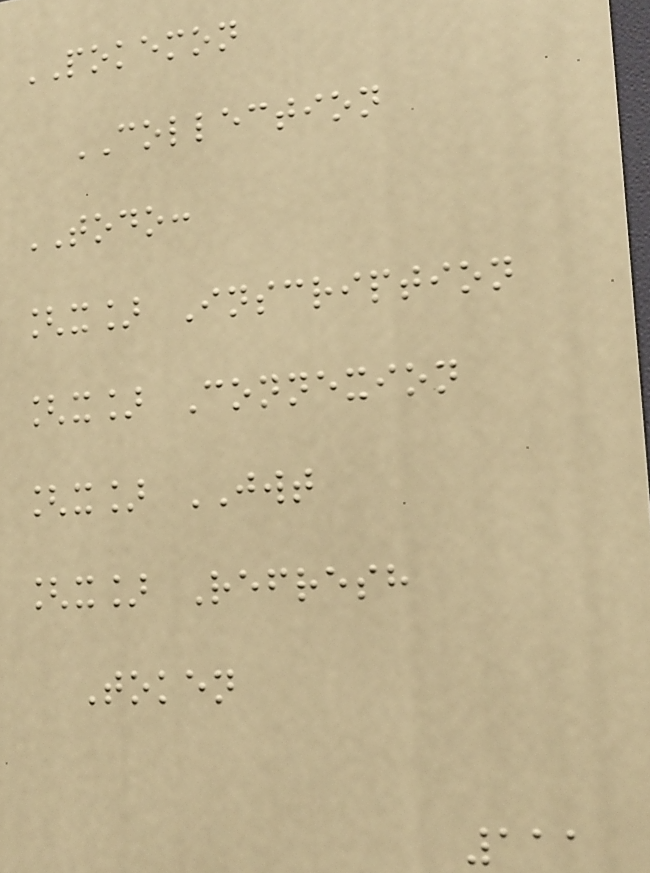POKEMON
COLLECTION
TODO:
[x] Inscription
[x] Connexion
[x] JWT
[x] Refresh
Token
111
